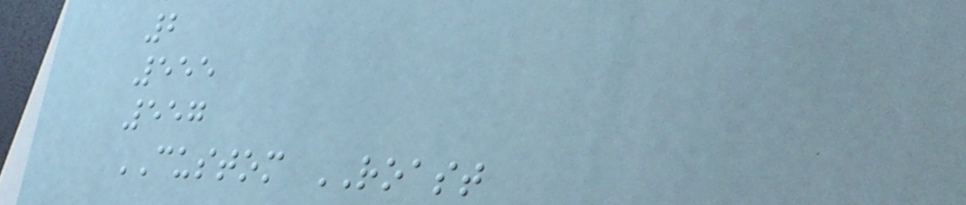2
555
557
CUSTOM ROAST
